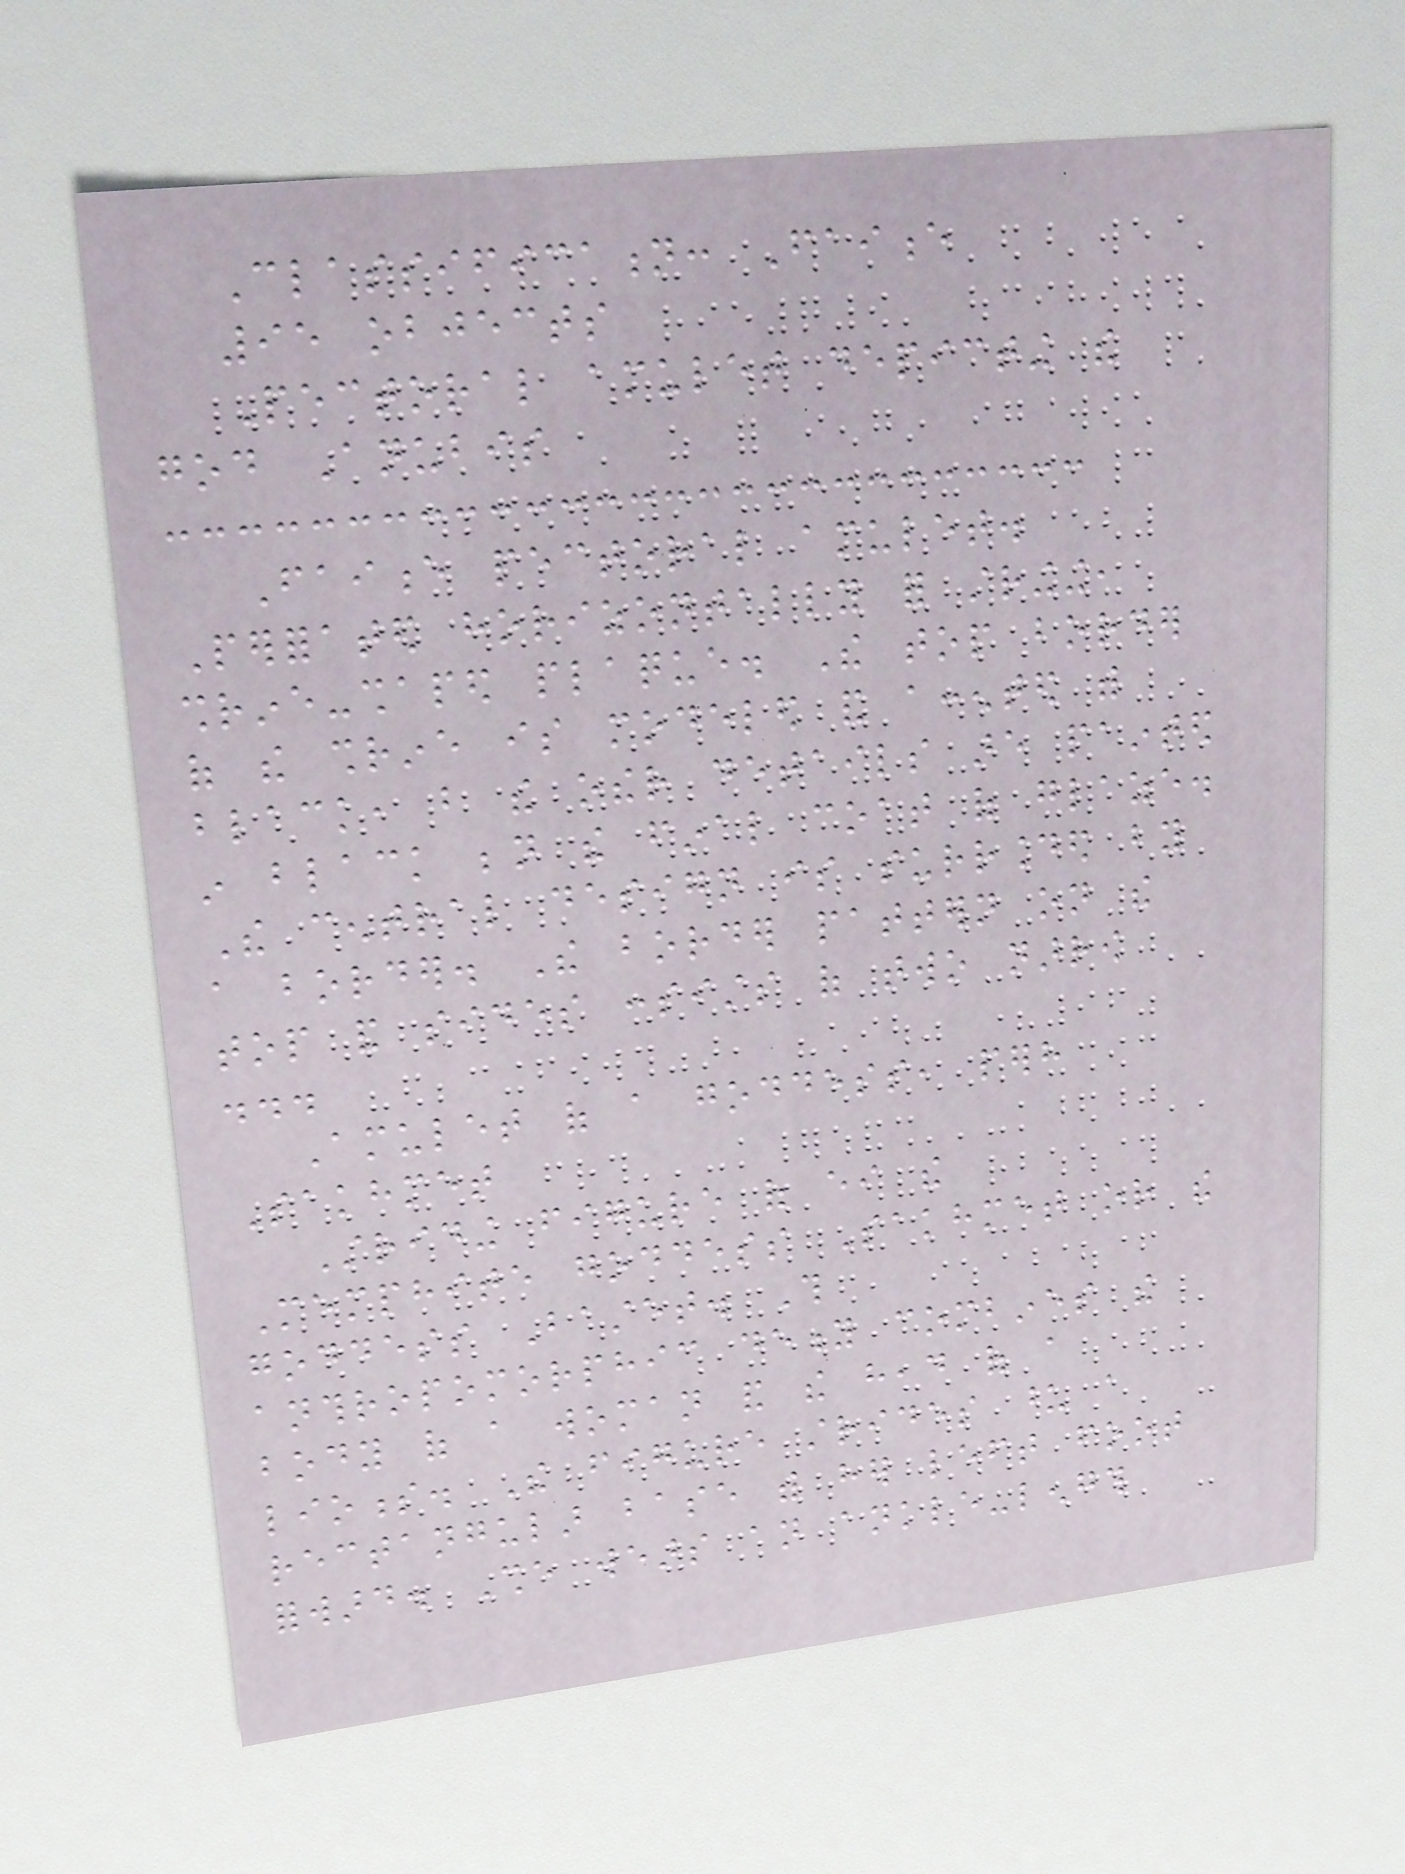Classification: Faience
95 objects
Pectoral amulet depicting the
god Anubis
Faience pectoral amulet.
Perforated horizontally for stringing,
shrine-shaped plaque. The top border
of the shrine is modeled and accented with
black, but the other details are painted
in black beneath the final coat of glaze.
The central design is surrounded by
a border. The border pattern on the
top and sides consists of two narrow
...
Amulet of a goddess, perhaps
Sakhmet
Striding figure of either the
Memphite goddess Sakhmet or the
goddess Bastet. This
anthropomorphic deity combines the
body of a woman and the head of a
lioness. The figure strides upon a
rectangular base with her left foot
forward. She wears an ankle-length
